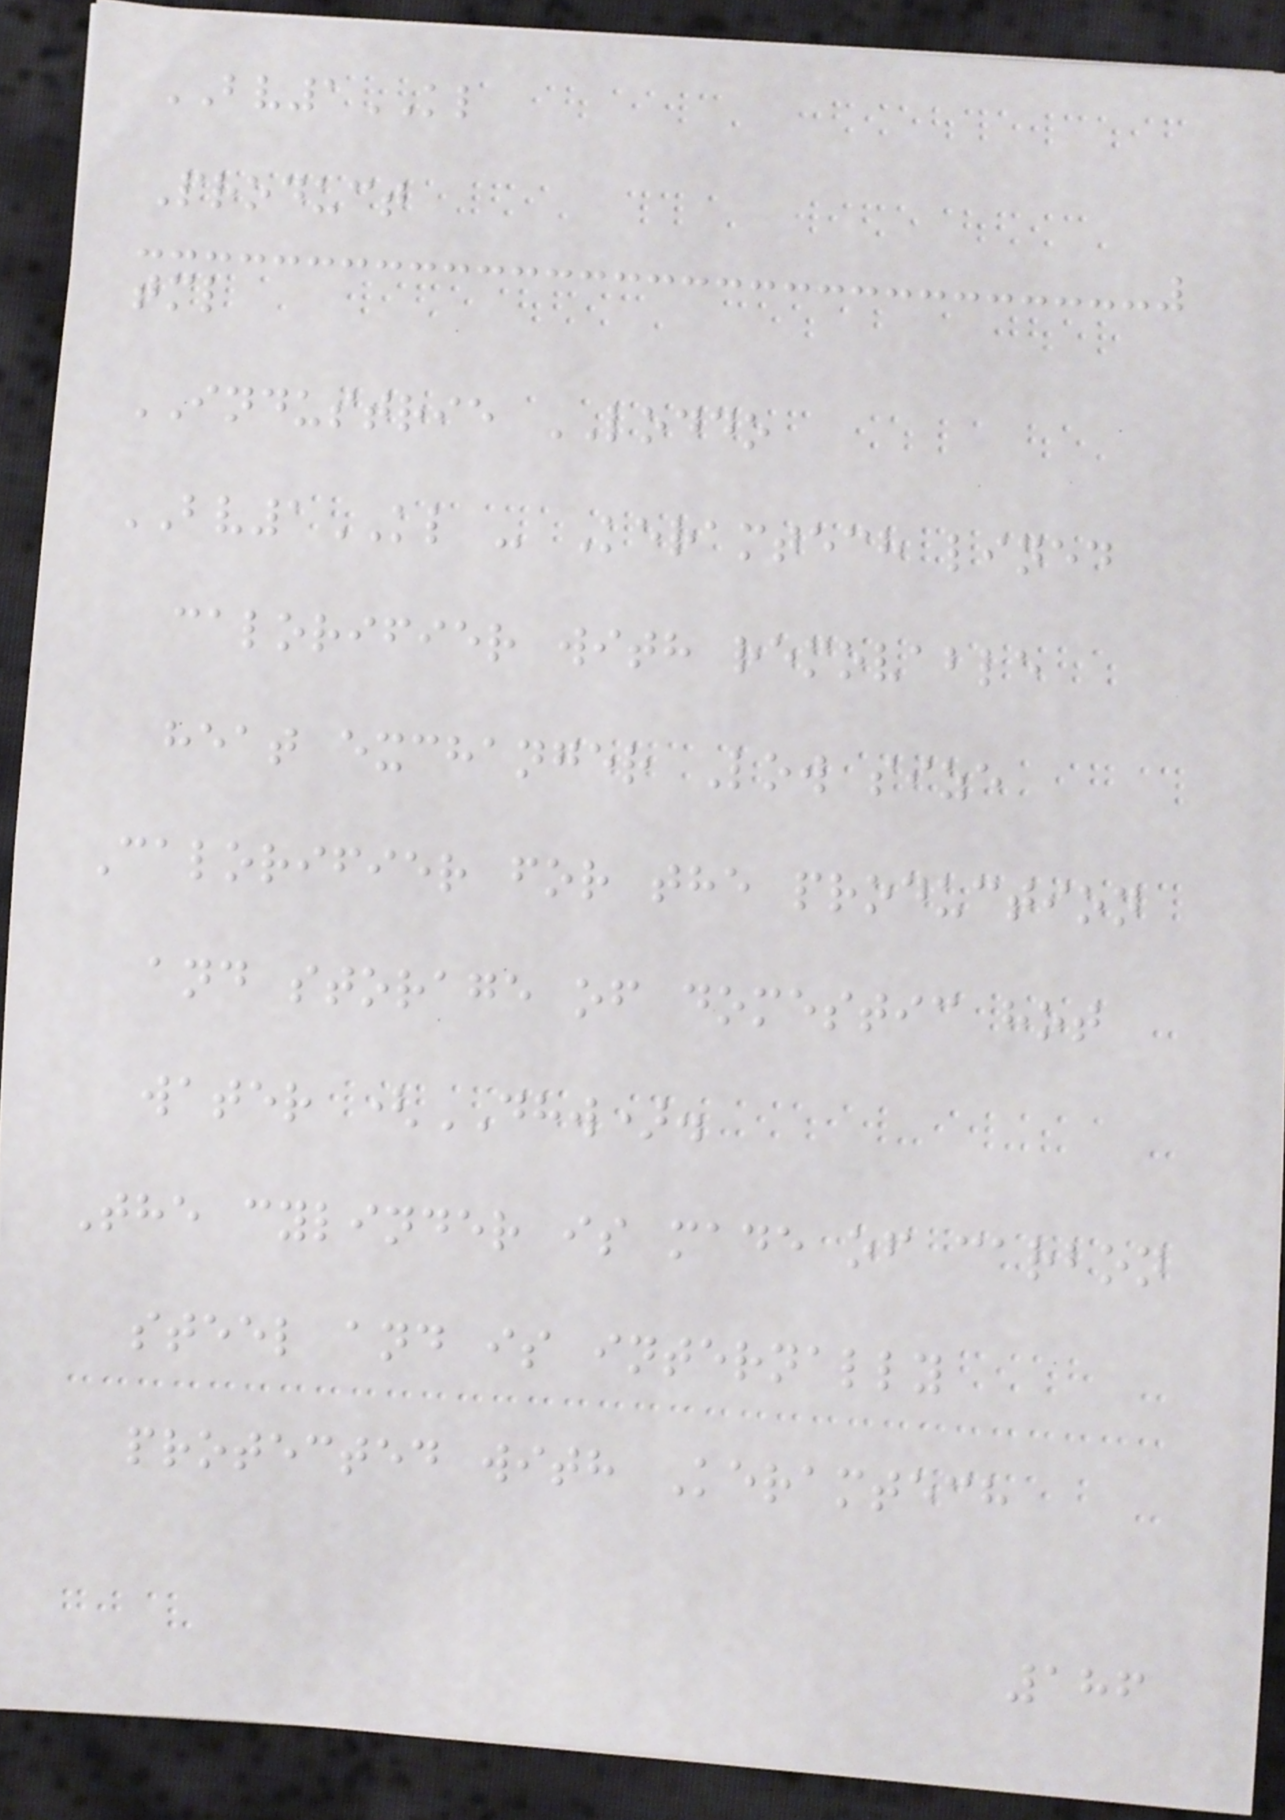BV1KL
Product
tml
INDUSTRIE LODDO
BV1KL - Keramtech lined
calorifier with removable
heat exchanger Low size
Calorifier for the production
and storage of domestic hot
water (DHW).
The cylinder is made of carbon
steel and is internally
protected with Keramtech
186
